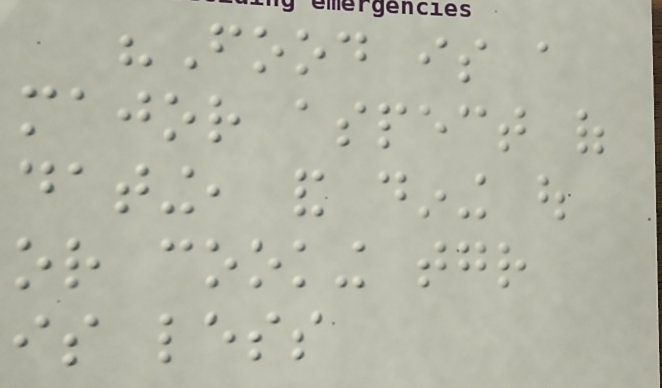"Food is a
major aspect of
dating, and dining out
or cooking together
is less
